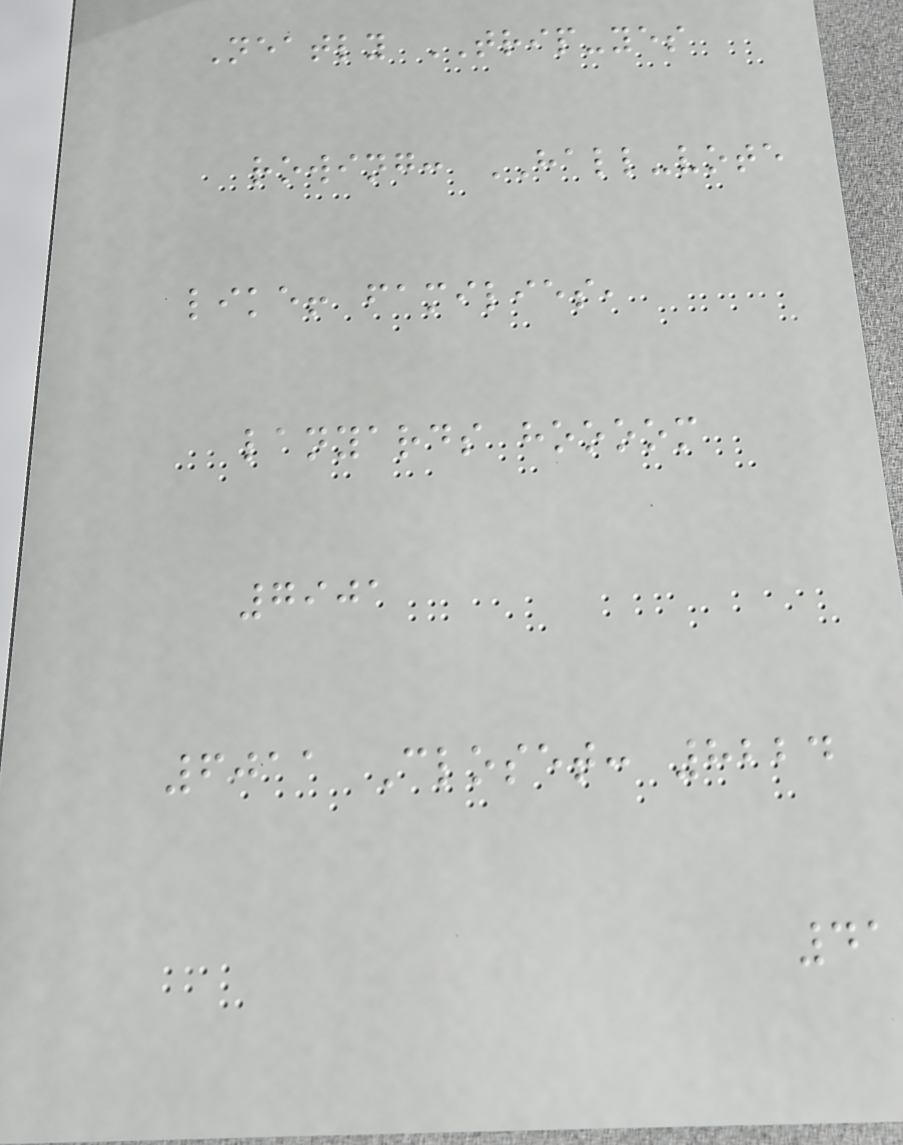Neatly TRIP-yes
rowing: HALL-vote
like! families,
lanyards hoooom
7901
6011 Closet: 8224
41
